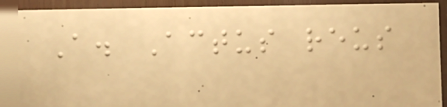A. Actus reus
